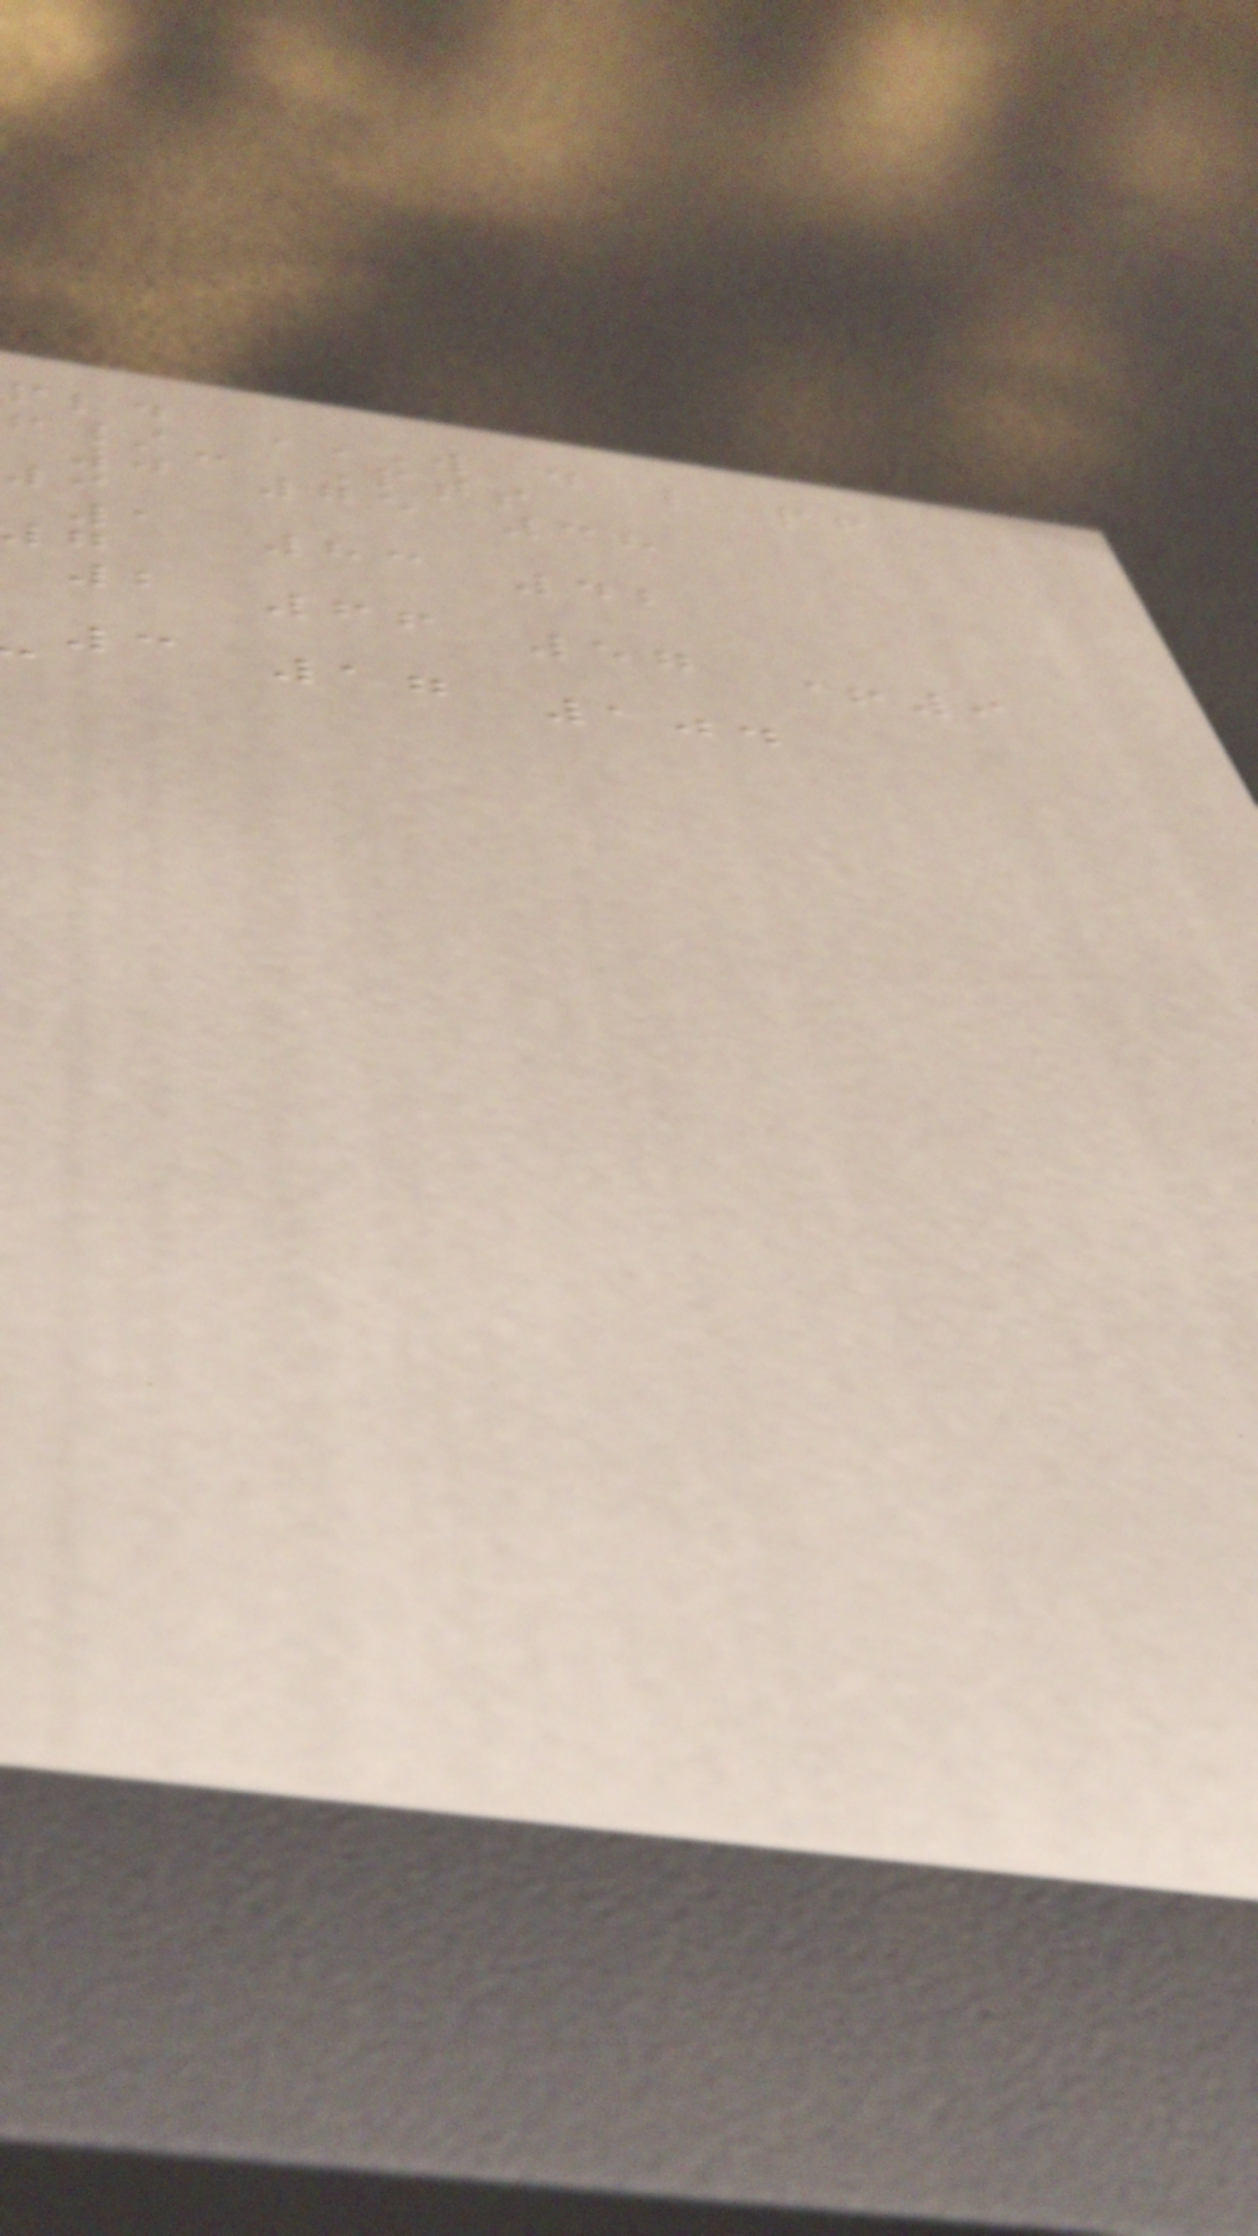/- Pts
0 75 38
1 83 42
2 66 57 +9
3 17 104
